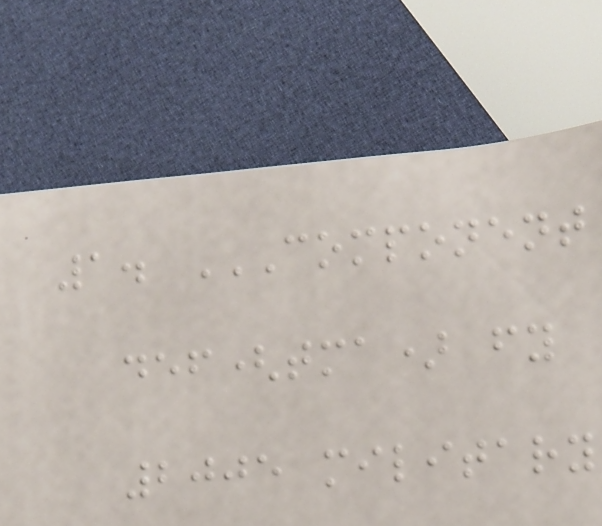1. COMPONENT
DEF(TMA) FY
2005 MILITARY
